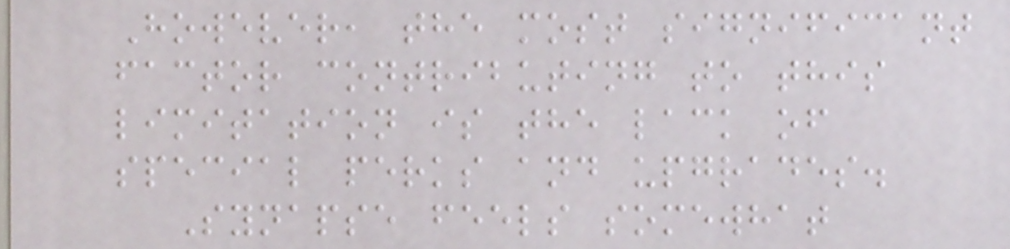However, the most significant
factor contributing to this
limitation is the lack of
special perks and upgrades.
Synapse feels somewhat
